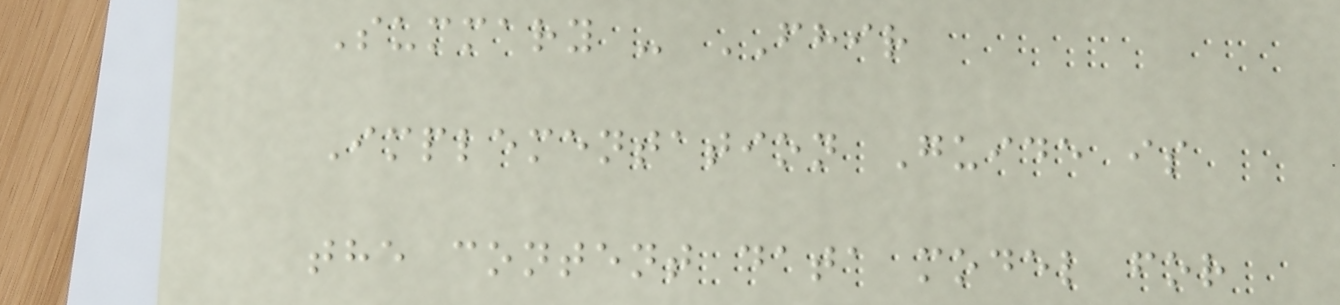Summary - FHIR
Implementation Guide is
the content data model for
